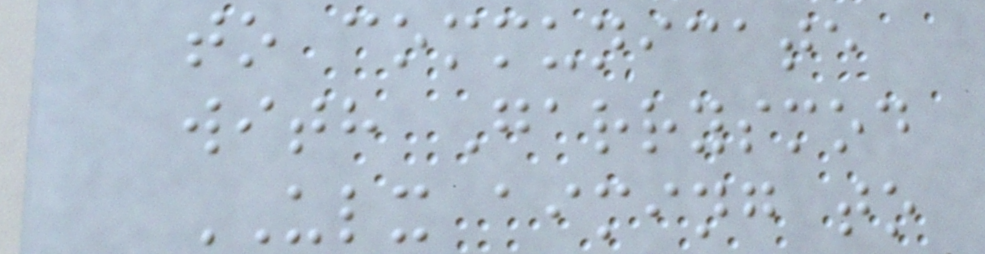to communicate
with Garrysmod
ULX aiming to
